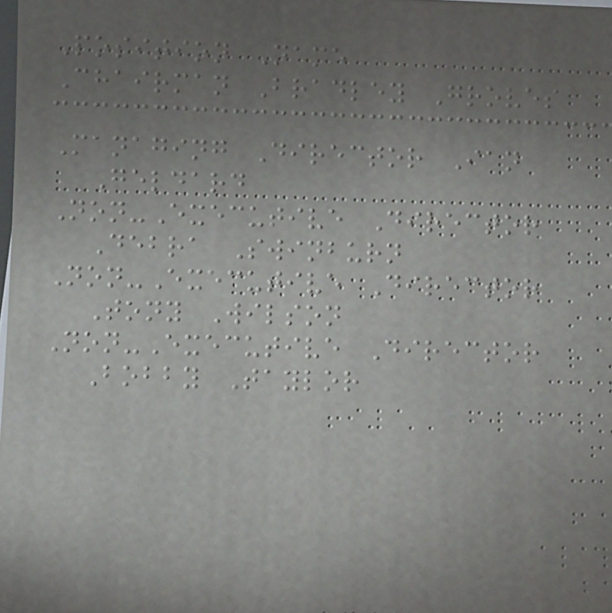Position Name
Chairman Bradley Groves
Managing Director Ian
Geldard
Non-Executive Director
Debra Swinburn
Non-Executive Director
Tony Wilson
Non-Executive Director
Bobby Taylor
